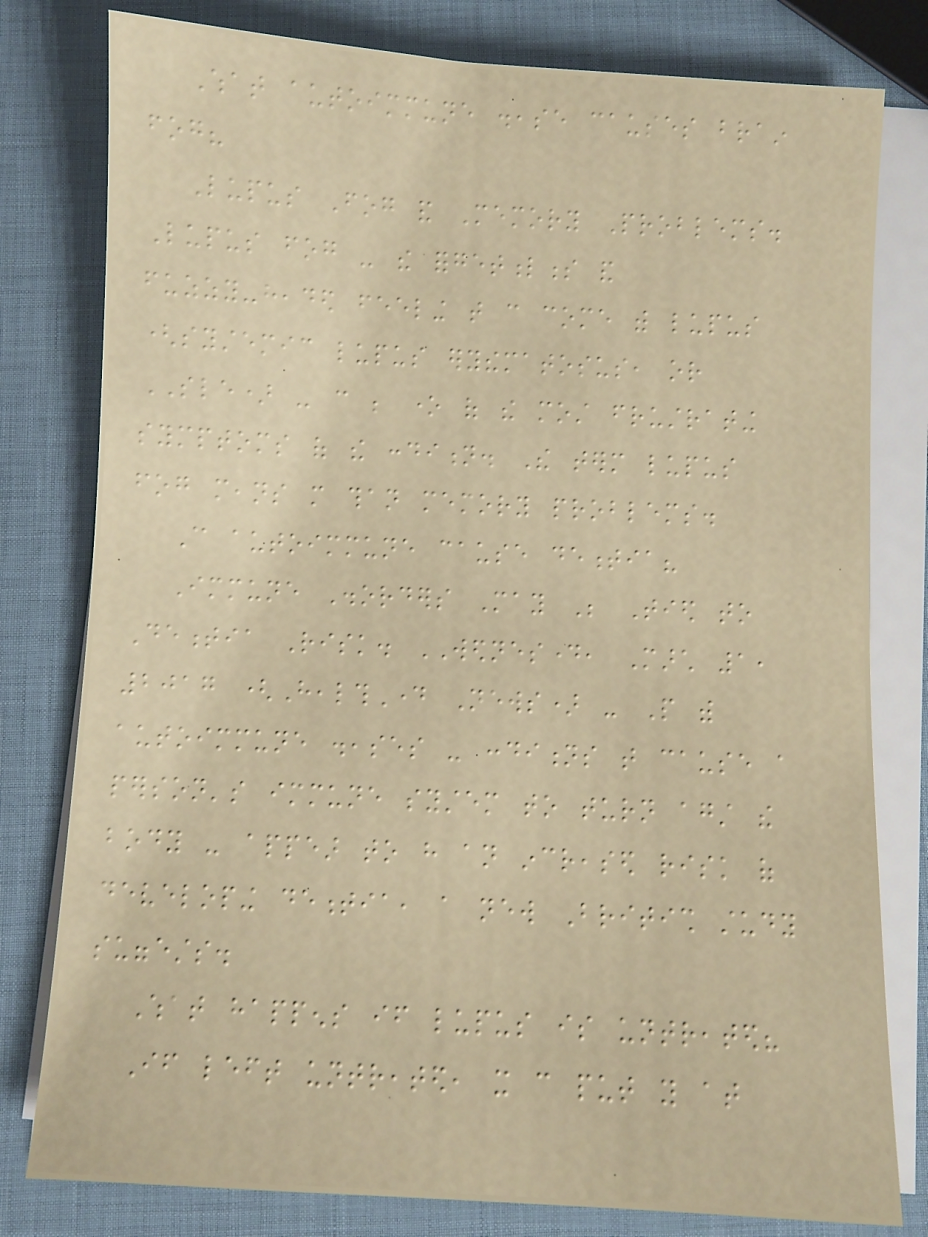What autoimmune disease causes brain
fog?
Lupus Fog and Memory Problems.
Lupus fog - the forgetfulness and
fuzzy-headed feeling that can come with lupus
(systemic lupus erythematosus, or
SLE) - can be one of the most frustrating
symptoms of the condition. The term lupus
fog means more than memory problems.
Can autoimmune cause dementia?
Immune Disorders May Be Tied to
Dementia Risk. WEDNESDAY, March 1,
2017 (HealthDay News) - People with
autoimmune diseases - conditions that cause a
person's immune system to turn against the
body - appear to have an increased risk of
developing dementia, a new British study
suggests.
What happens if lupus is untreated?
If left untreated, it can put you at
